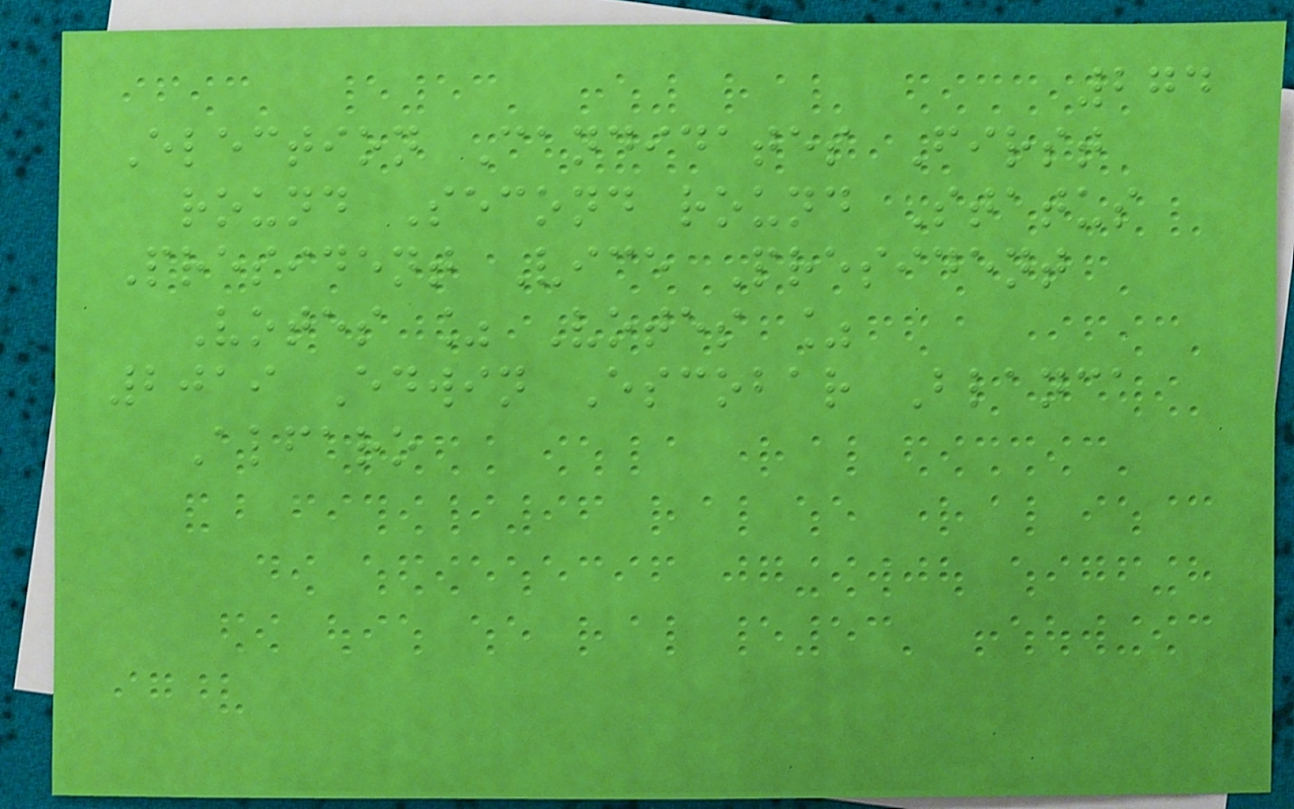274
Election Candidates First
round Second round Status
President Vice President
Votes % Votes %
2019 Edwin Escobar Blanca
Alfaro
